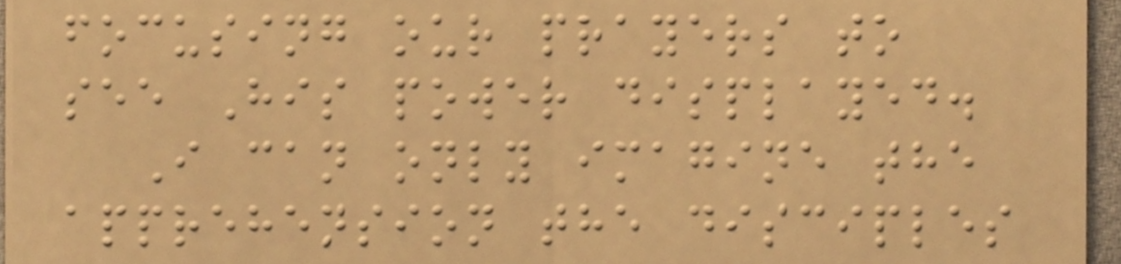focusing our prayers to
see His power displayed.
I can only imagine the
apprehension the disciples
